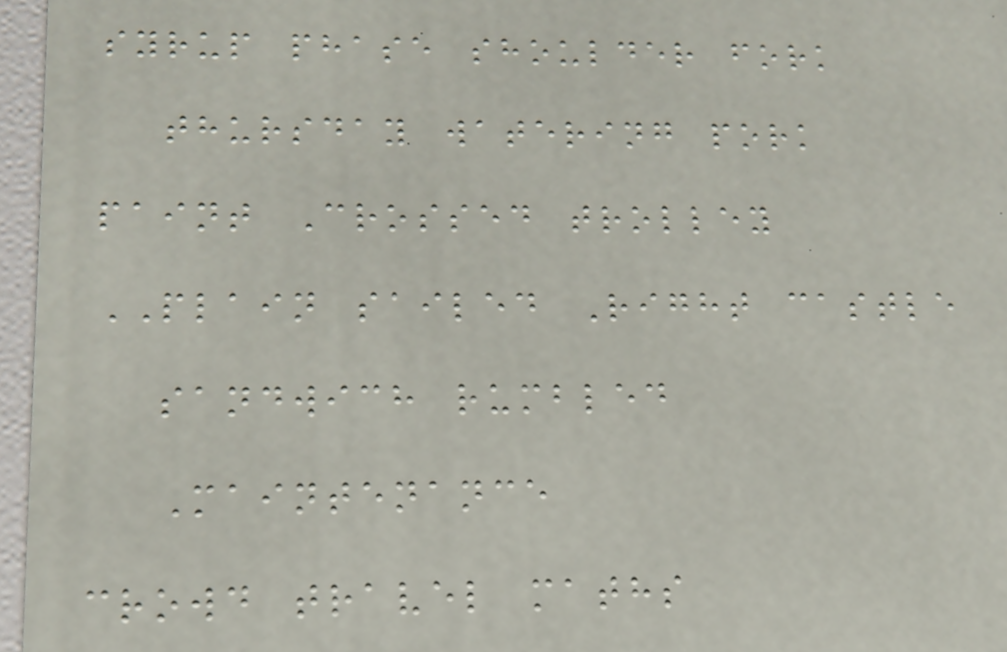syrup phase shoulder fork
thursday watering pork
paint Crossed trolley
PLAIN sailed Right castle
sandwich rumbled
Maintenance
crowd travel maths
